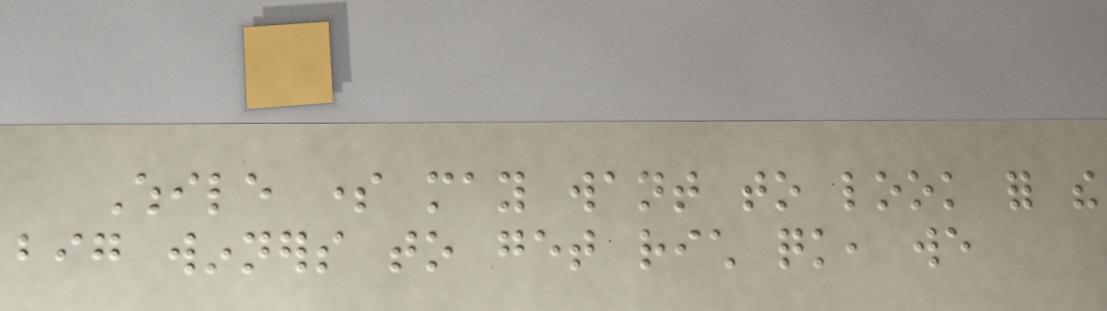While some may want to look for the
big winners to get rich quick, we
